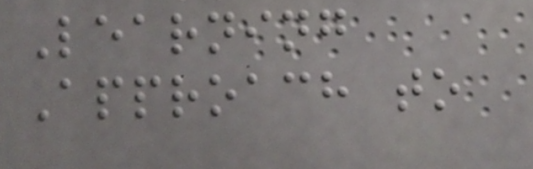Learning
Approach to
